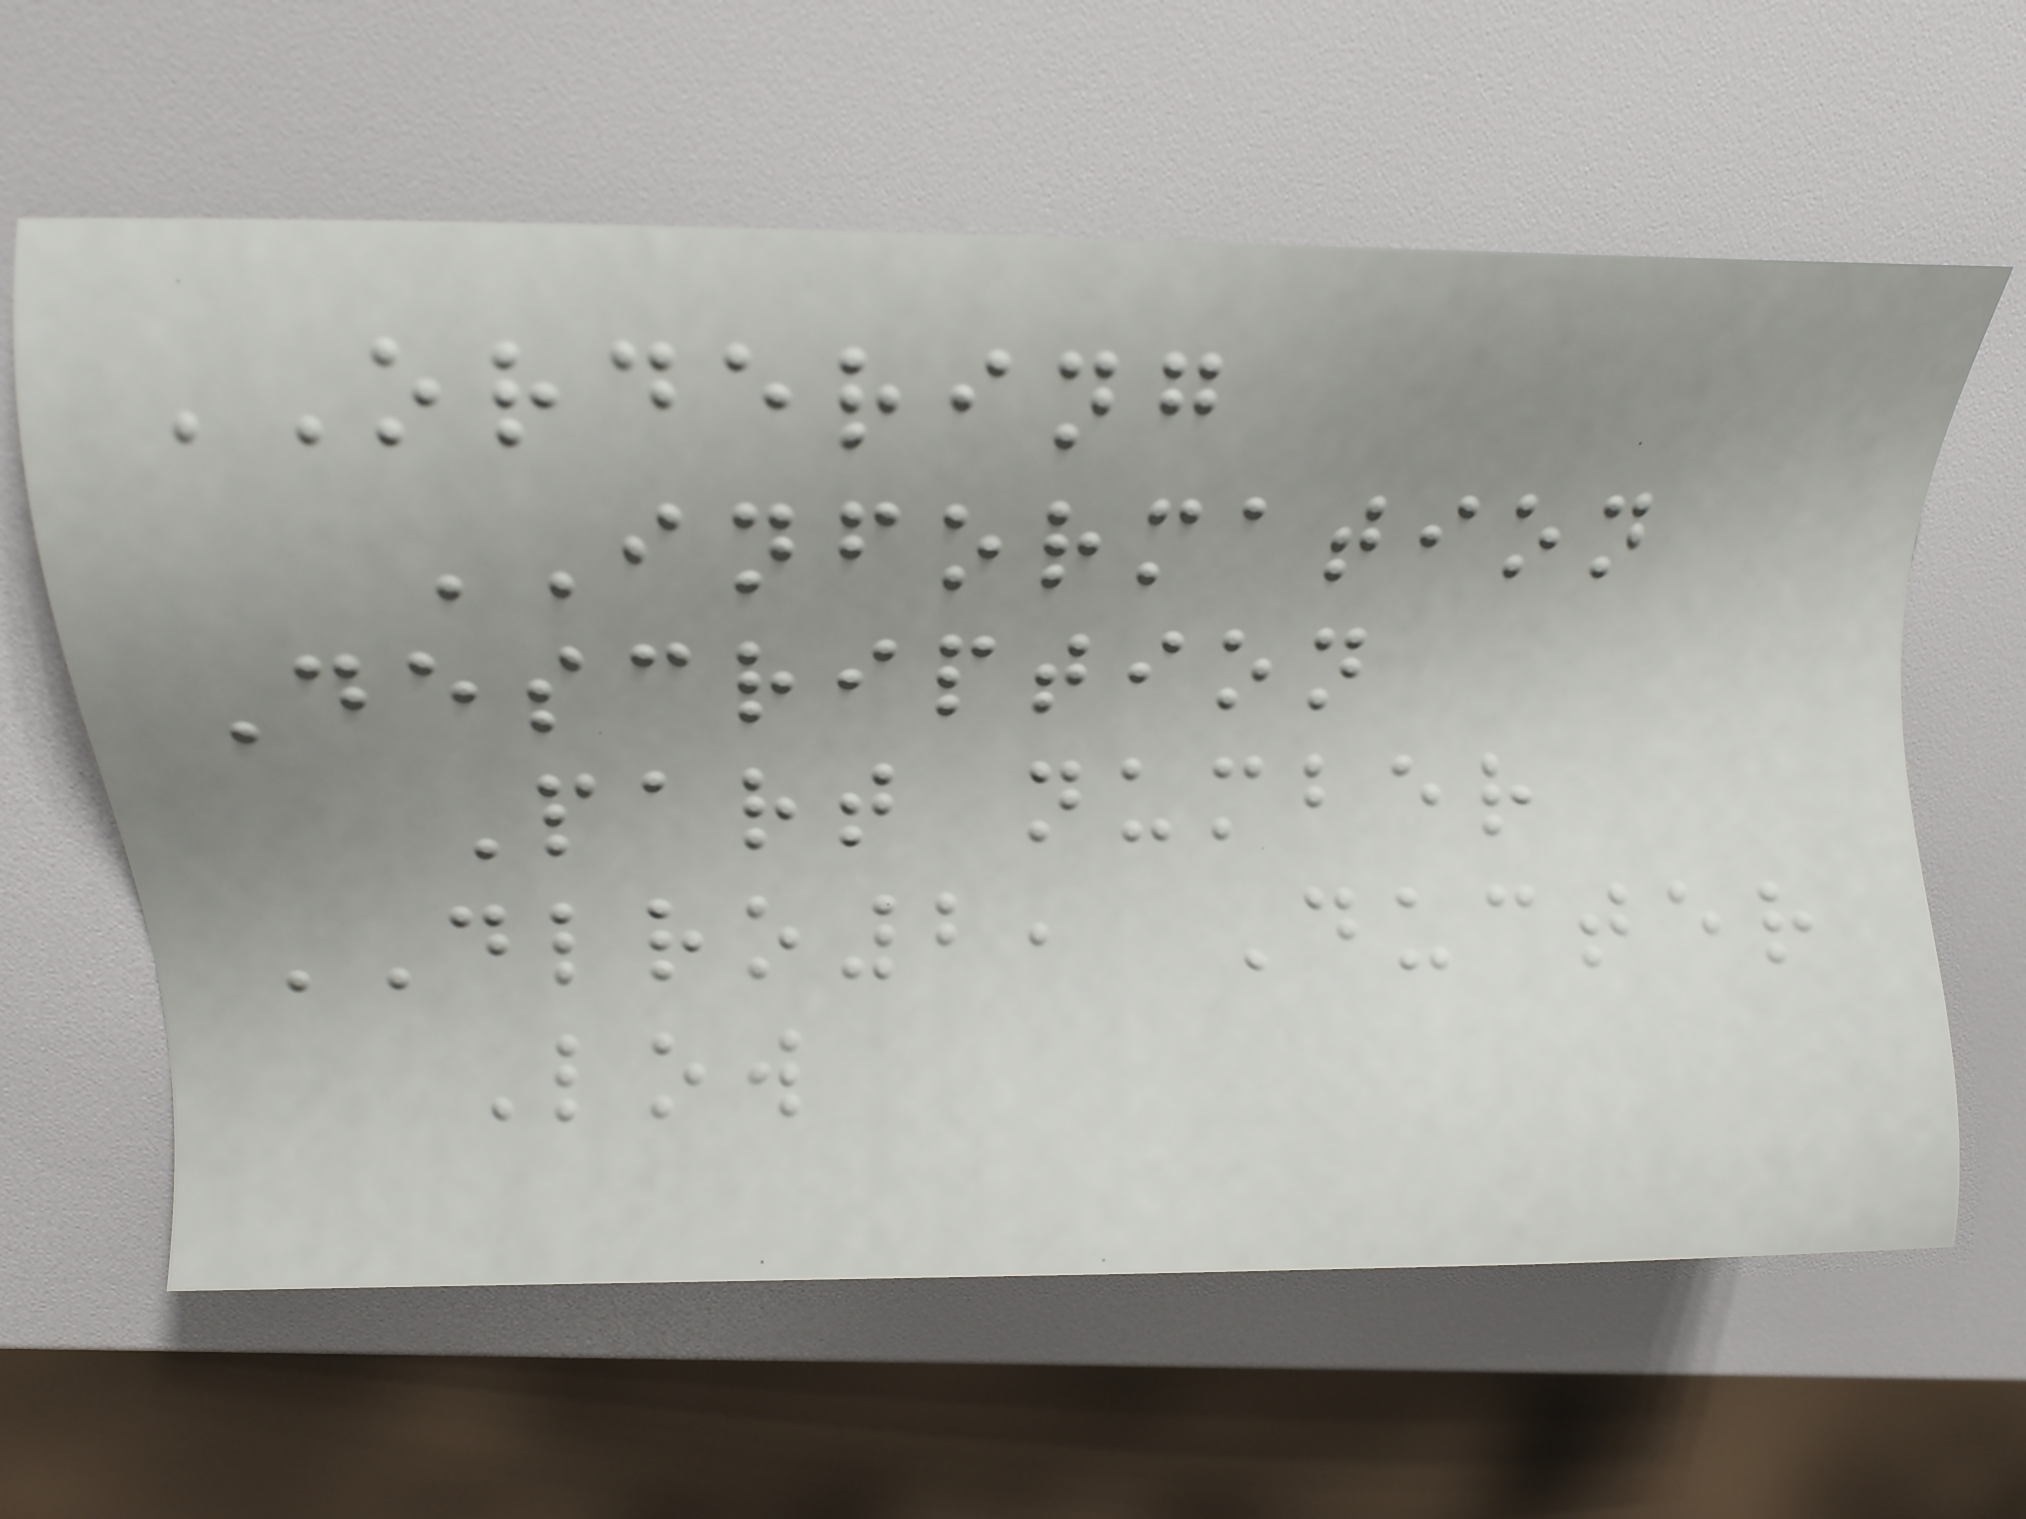ORDERING
INFORMATION
Description
Part number
DLRO2, Ducter
Low
